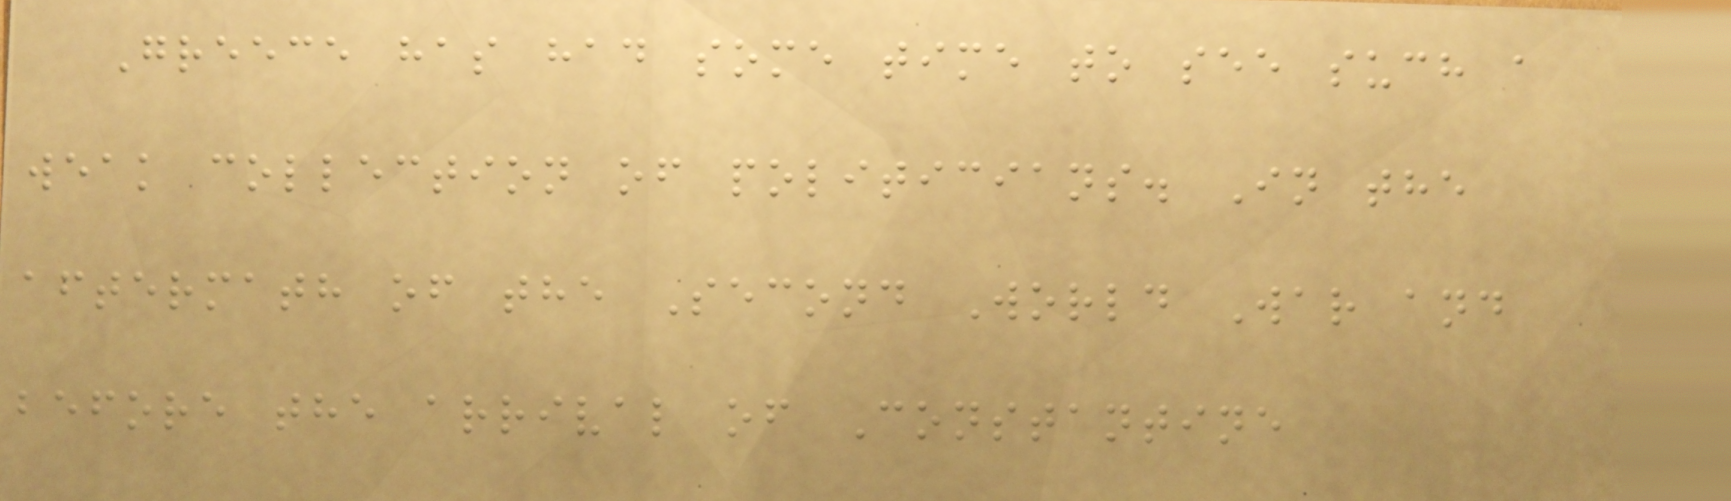Greece has had some time to see such a
weak collection of politicians. In the
aftermath of the Second World War and
before the arrival of Constantine
